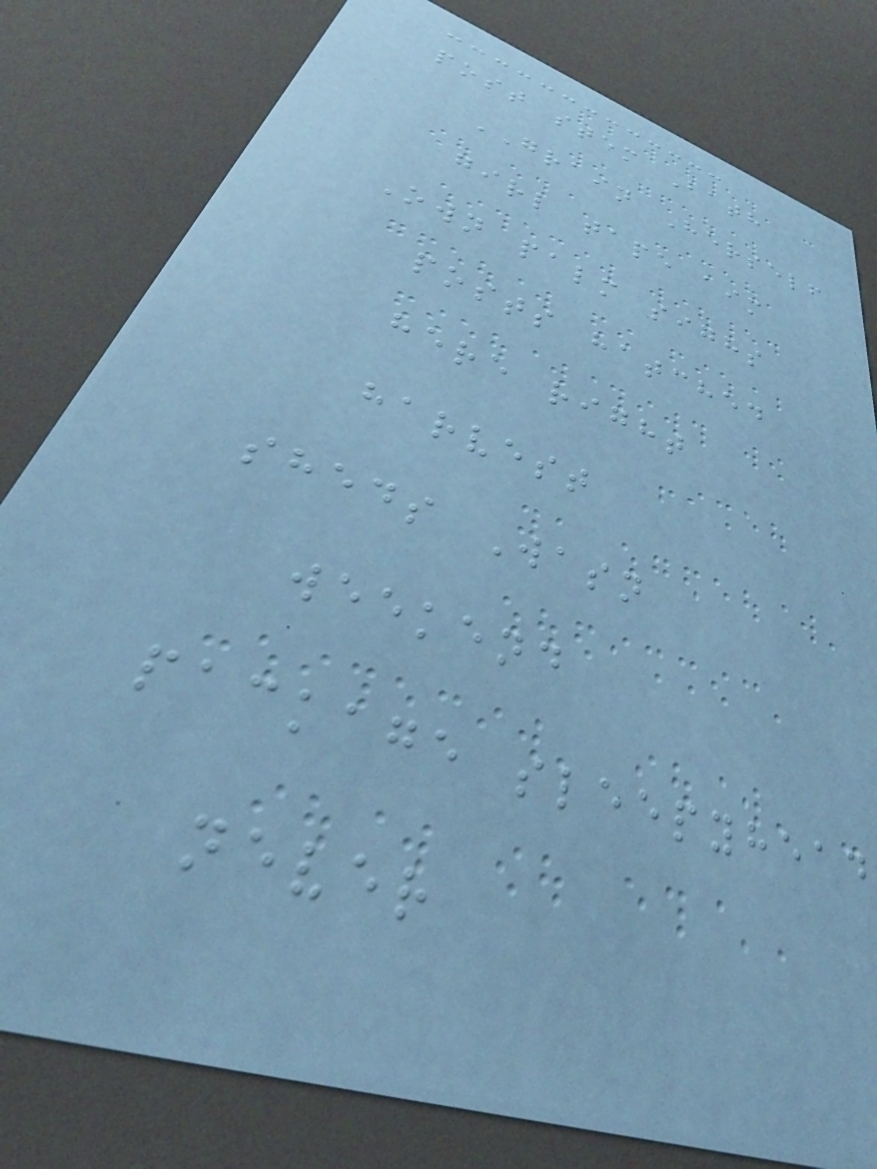post stem Bath
GRAIN Herself
girl tape aim
Own palm sighs
posts hatched
here right
harvest
sheds Wasn
weekend
package sleepyhead
never
